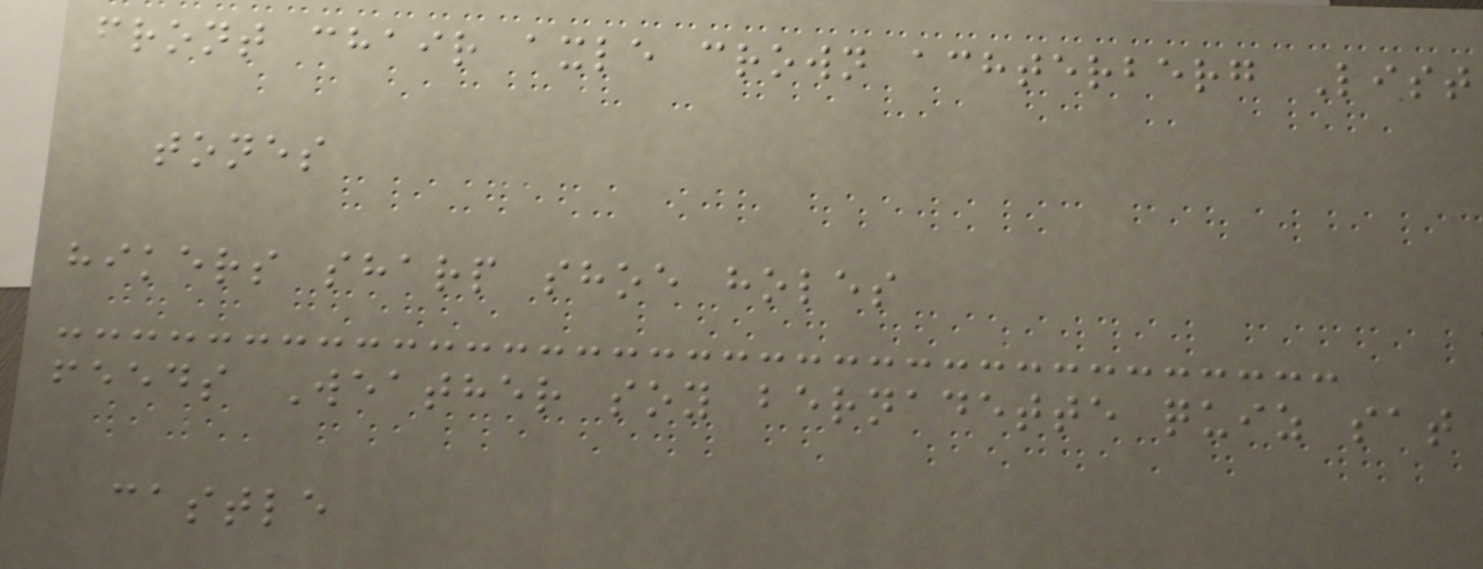front chair axle crown achterberg List
tones
hikers sharp shoe holes
feeds Weather soy bernadette quiz sat
castle
